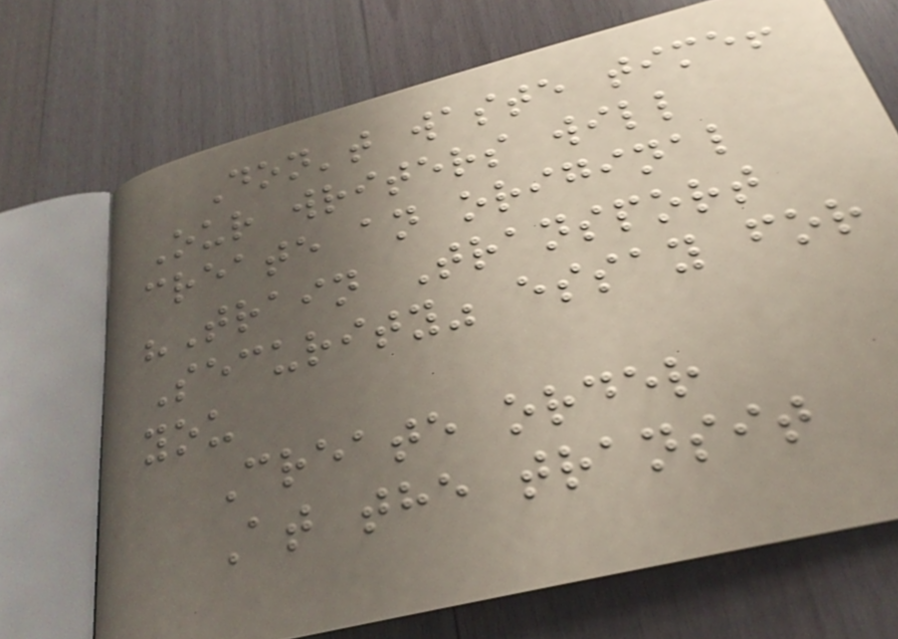Don't waste time!
Our writers will
create an original
"Train Transport
Security" essay for
you
Create order
At the transit
